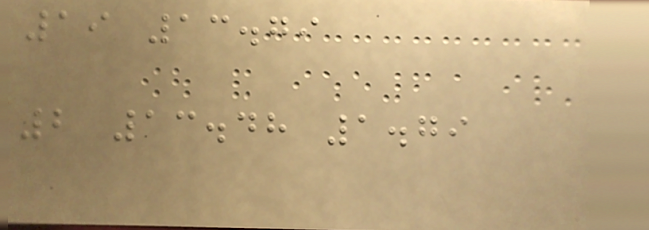19 13.79
2 13.48 1.79
